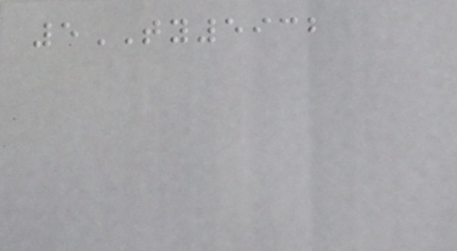5TY5932
